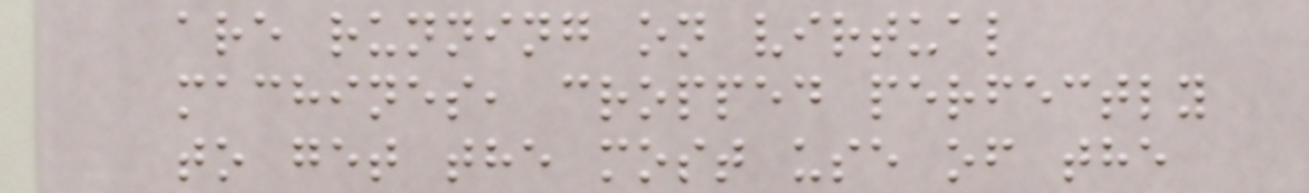are running on virtual
machines, cropped perfectly
to get the most use of the
